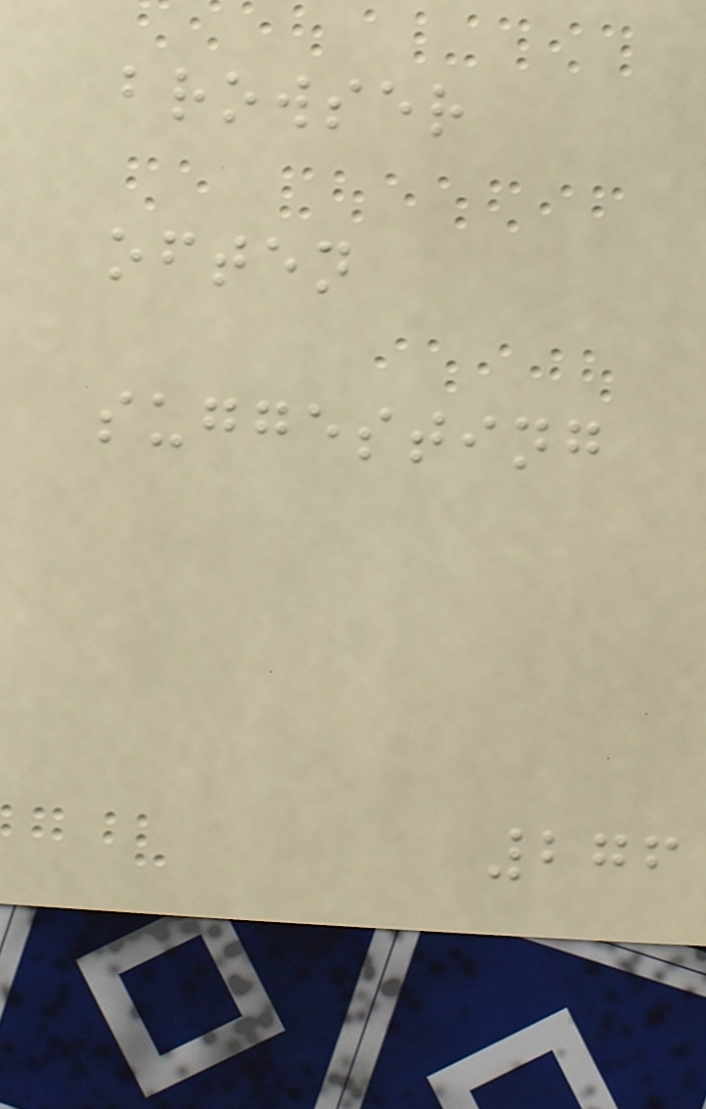browser
often
suggesting
276
